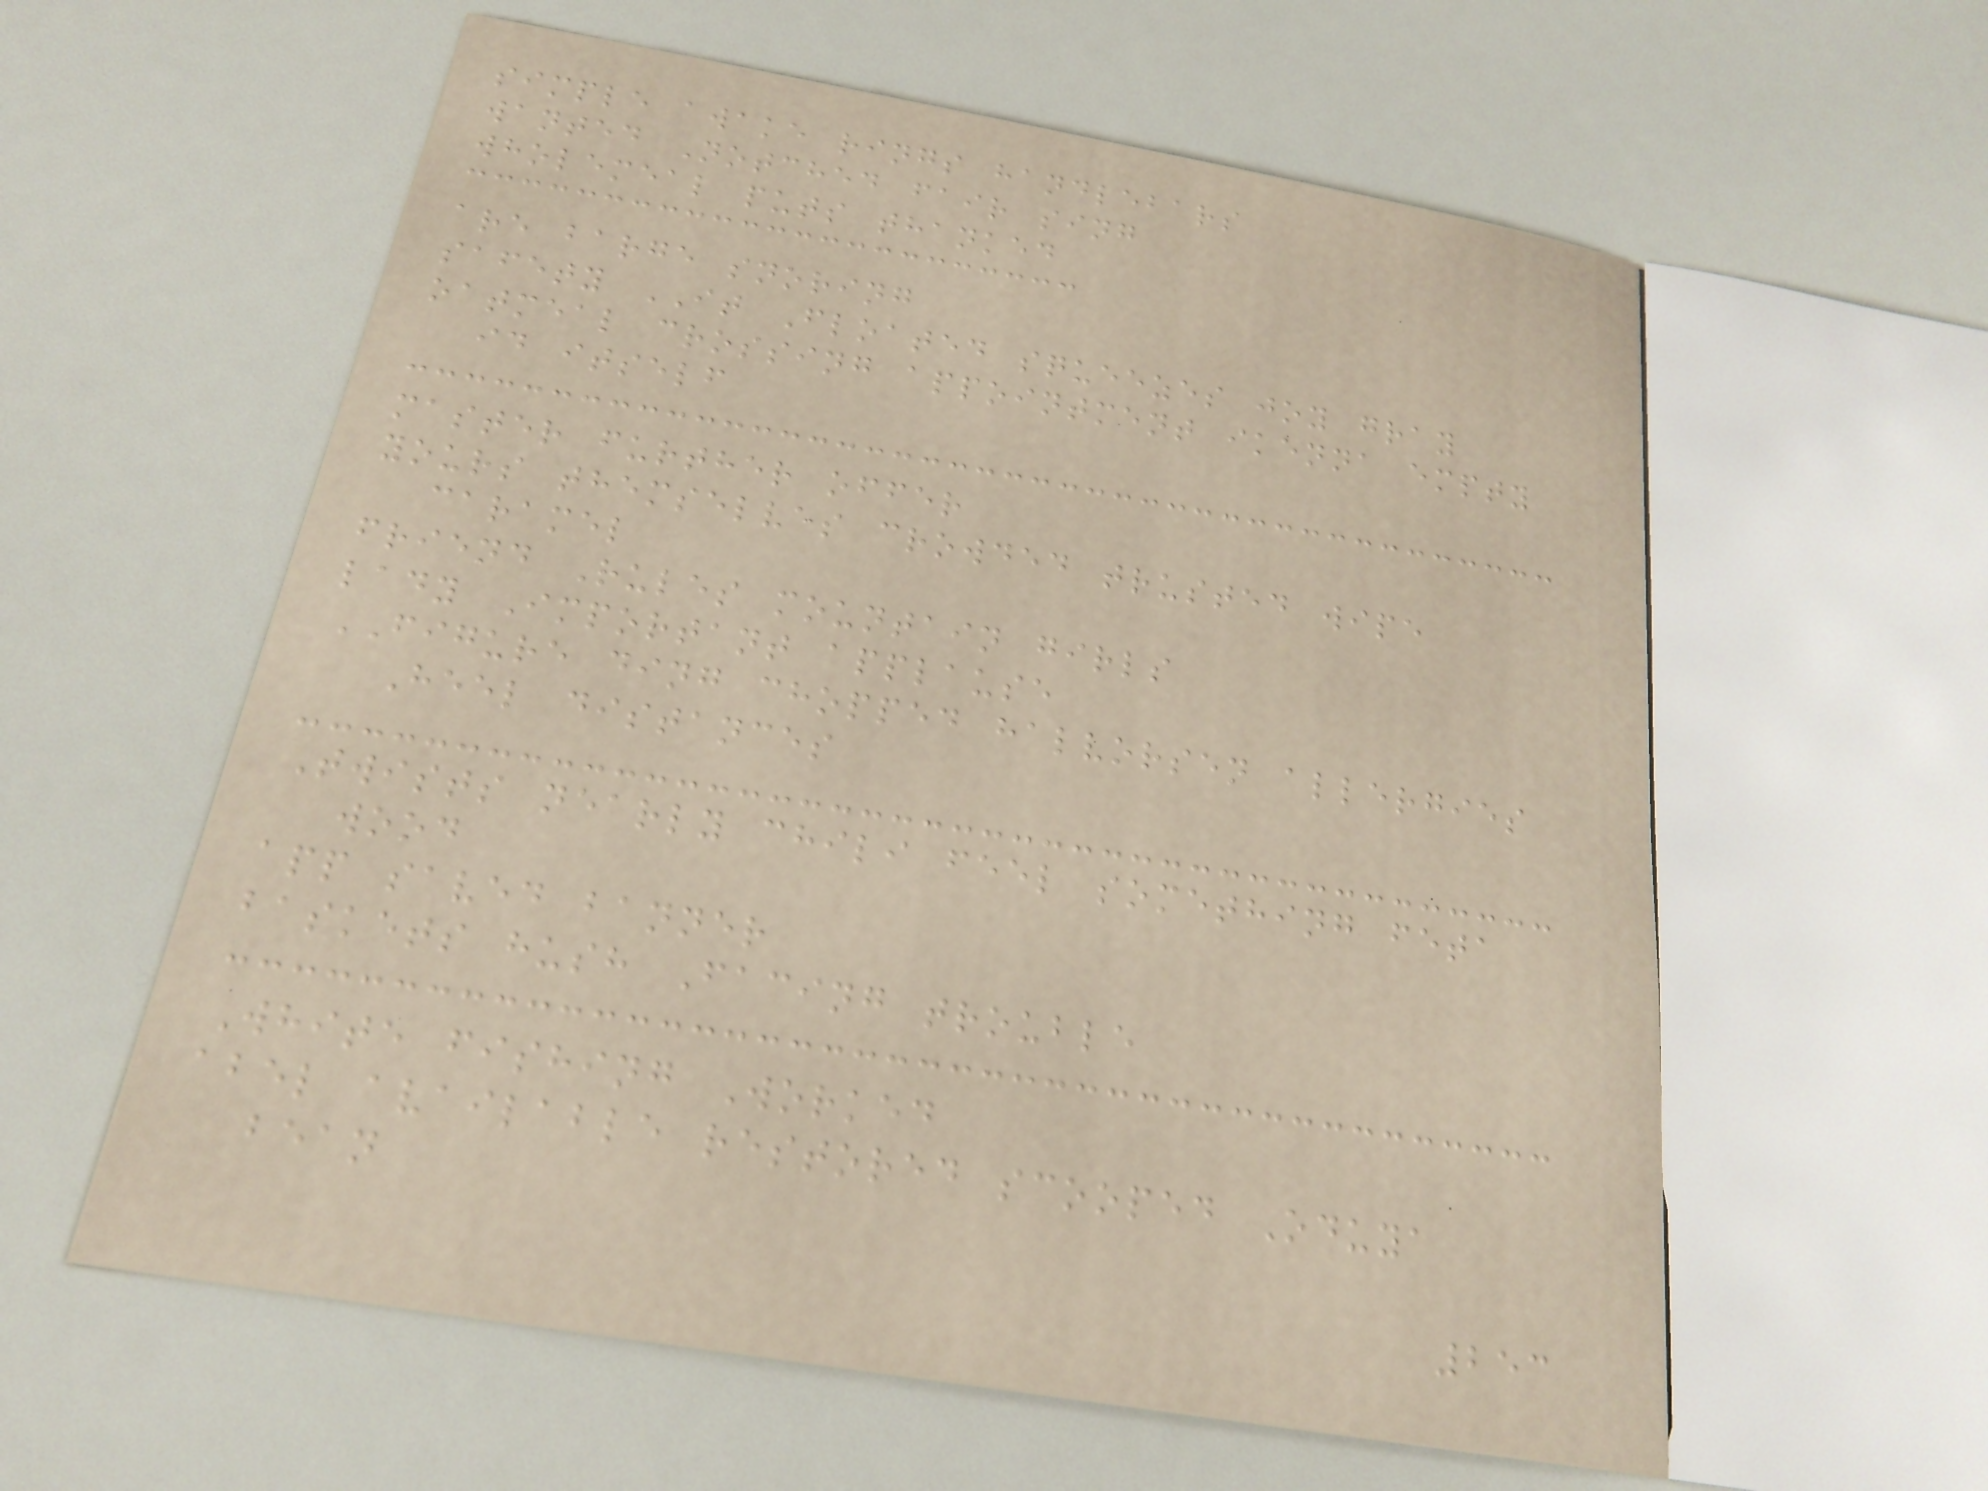simple awake rings handlebars
wanted Notched fair sing
wholemeal puts thanked
are barge snoring
safety IT Floated squeezes joy gray
oatmeal crossing appointment ikenna empty
id itself
master further offer
yours themselves crowded trusted wipe
caramel
friend Rules mountain girls
lady Important applause
FIGURE ding chopped halvorsen allergies
Heel distances
Twists nearly chili feel something feta
wood
app saved banner
baskets hush Facing trouble
White fishing Worked
abel available restored scooped Oduya
bean
253
